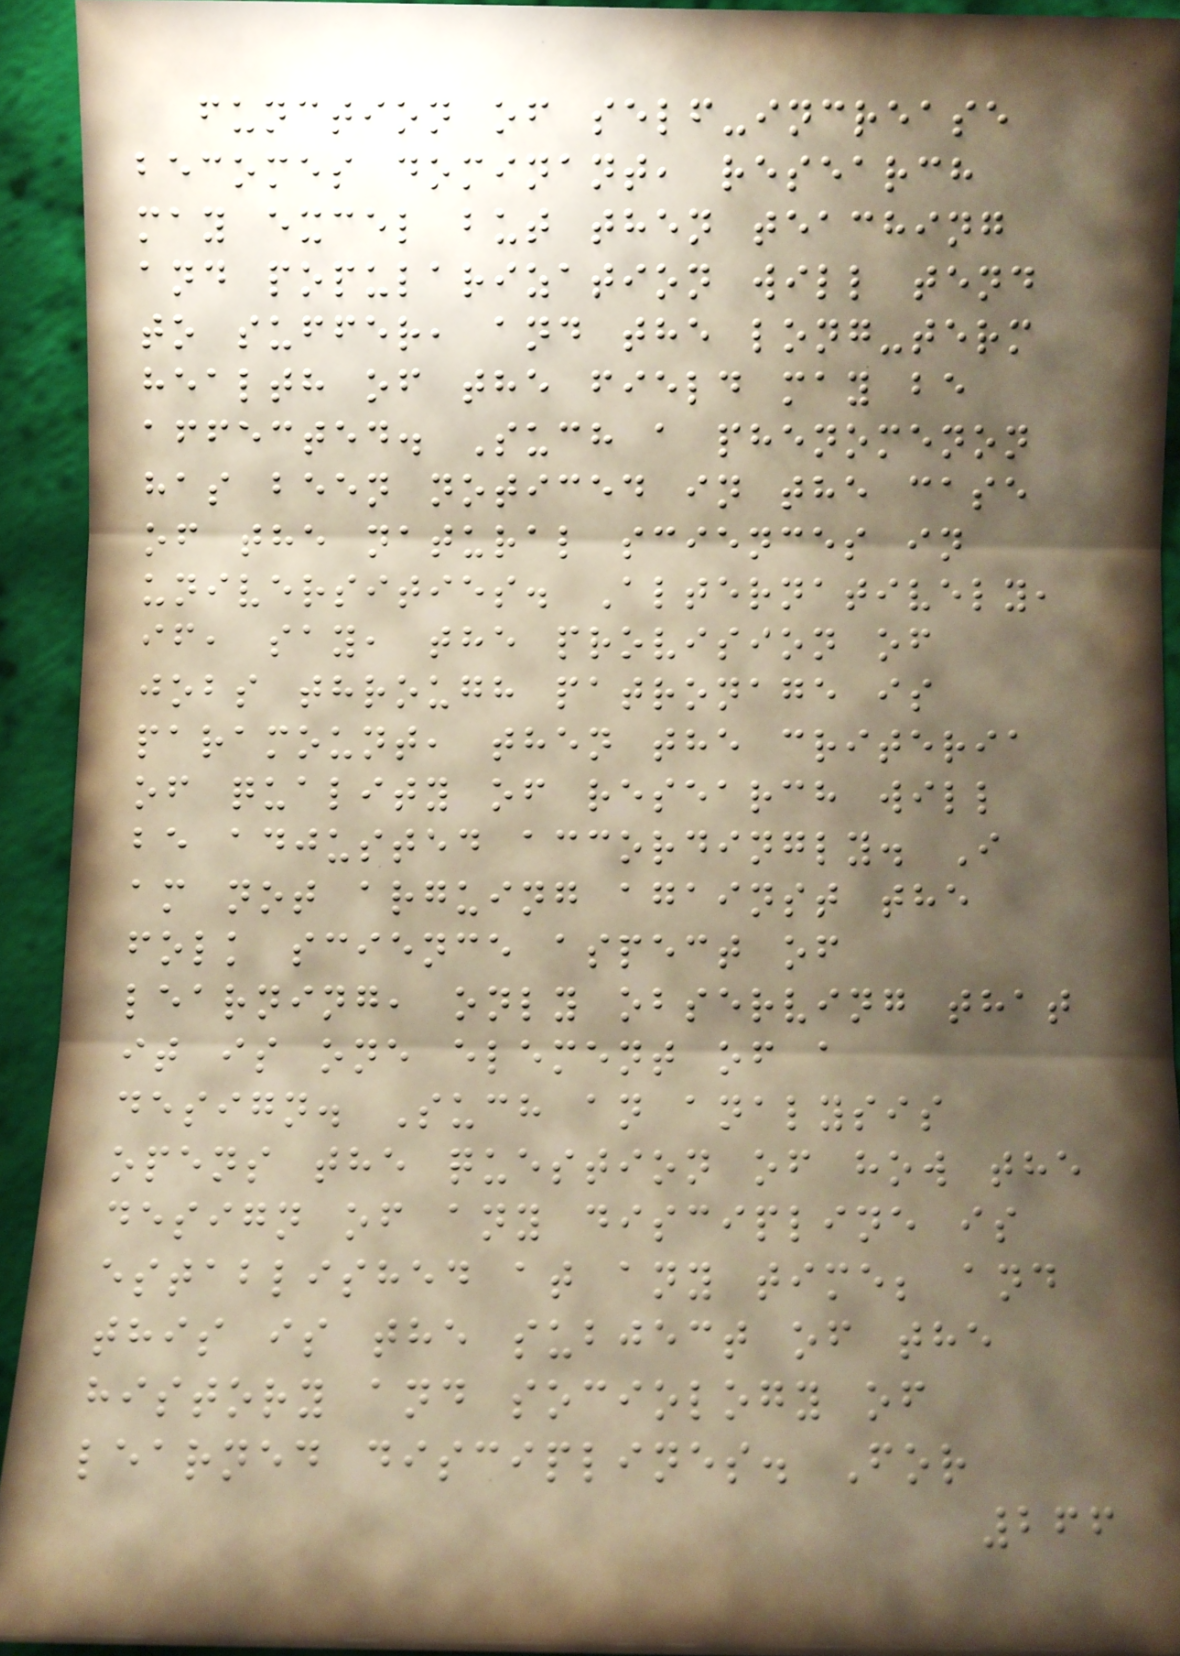function of self-increase
becomes dominant, research
may excel but then teaching
and popularization will tend
to suffer, and the long-term
health of the field may be
affected. Such a phenomenon
has been noticed in the case
of the natural sciences in
universities. Alternatively,
if, say, the provision of
jobs through patronage is
paramount, then the criteria
of quality of research will
be adjusted accordingly. I
am not arguing against the
folk science aspect of
learning, only observing that
it is one element of a
design. Such an analysis
opens the question of how the
design of any discipline is
established at any time; and
this is the subject of the
history and sociology of
learned disciplines. For
266
